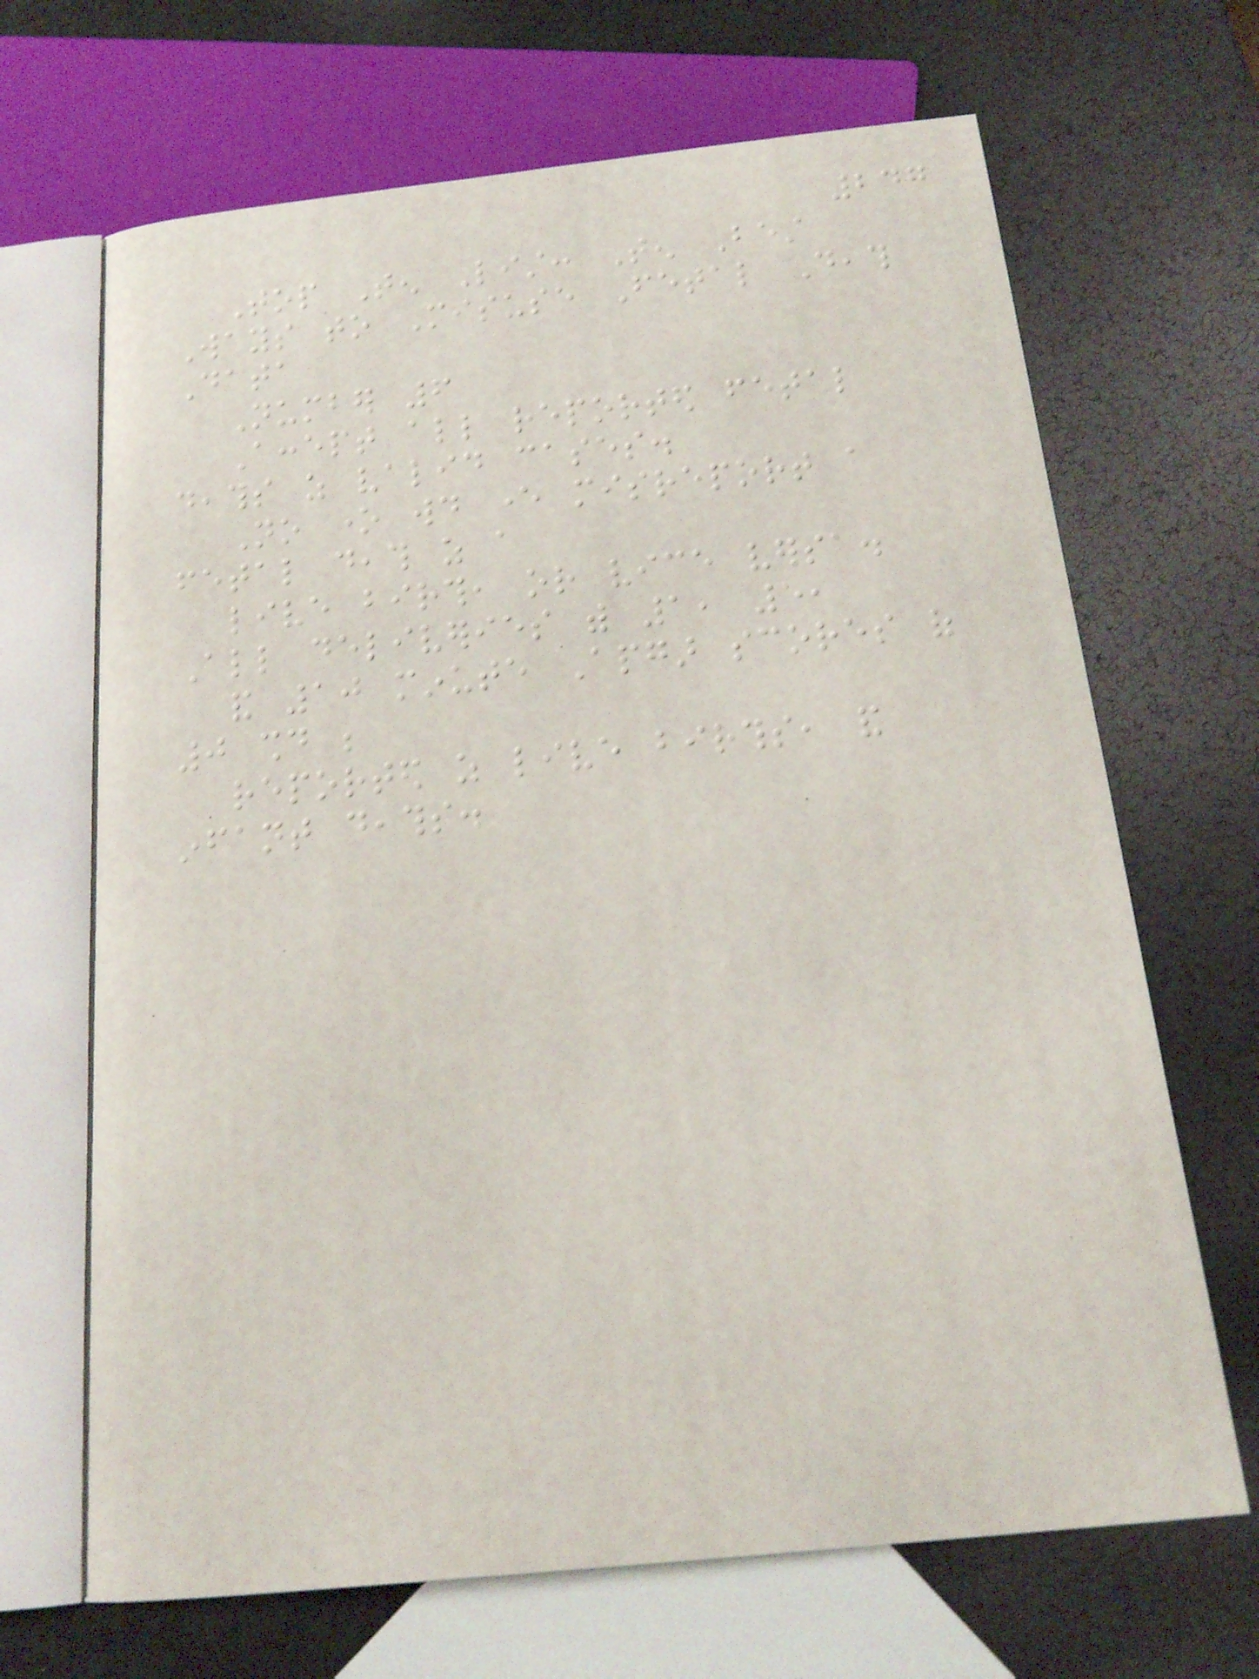247
Top Ten List: Ten Best
Ways to Misuse Fetal Death
Data
Number 6
Accept all reported fetal
deaths as valid cases.
No one would ever misreport a
fetal death as a
live birth, or vice versa.
All deliveries with 1, 5,
and 10 minute Apgar scores of
0 should be
reported as live births, and
infant deaths.
